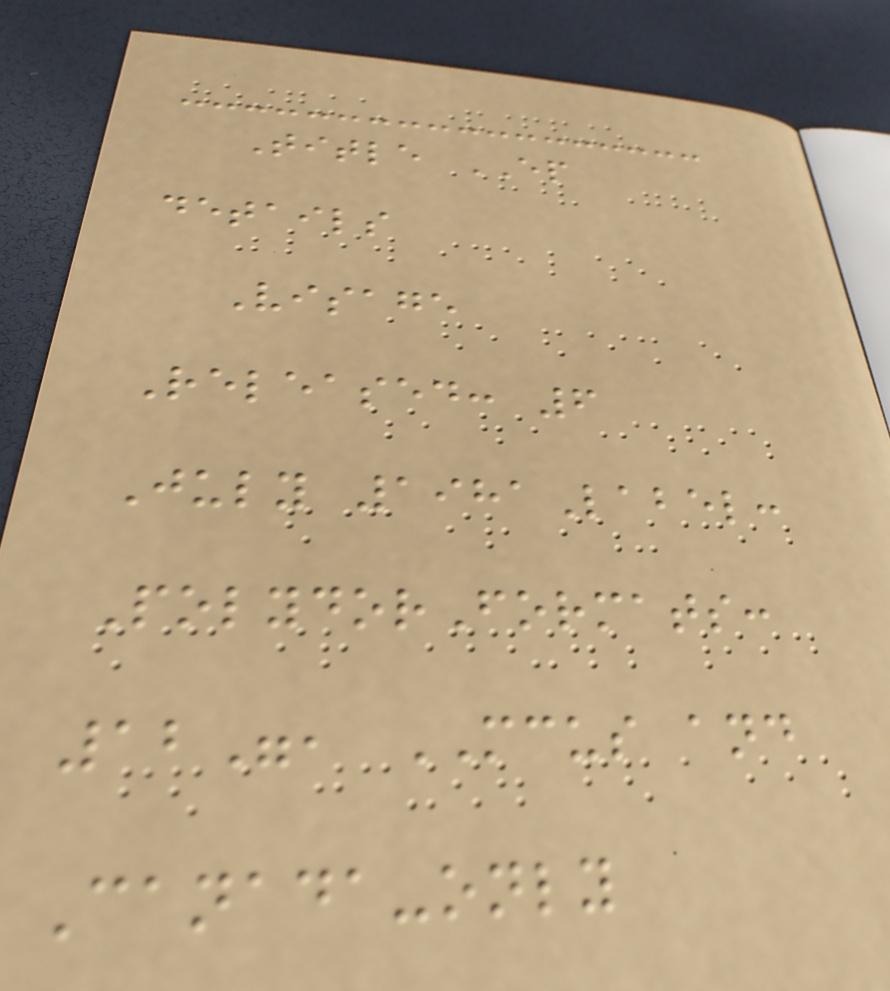Title EP
details
Visage
Released: 6
July 1981Label:
PolydorFormats:
12", MCUS and
Canada-only
